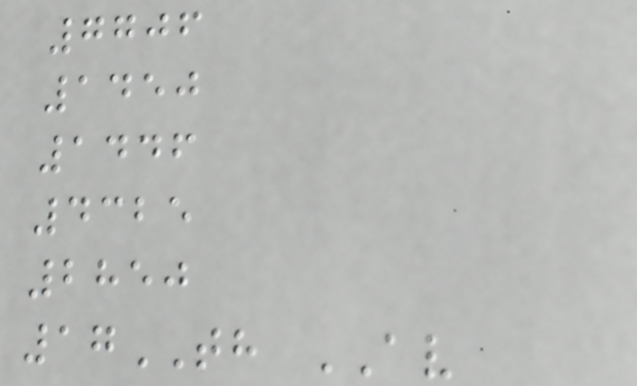7706
1450
1446
4325
2850
17TH AV
